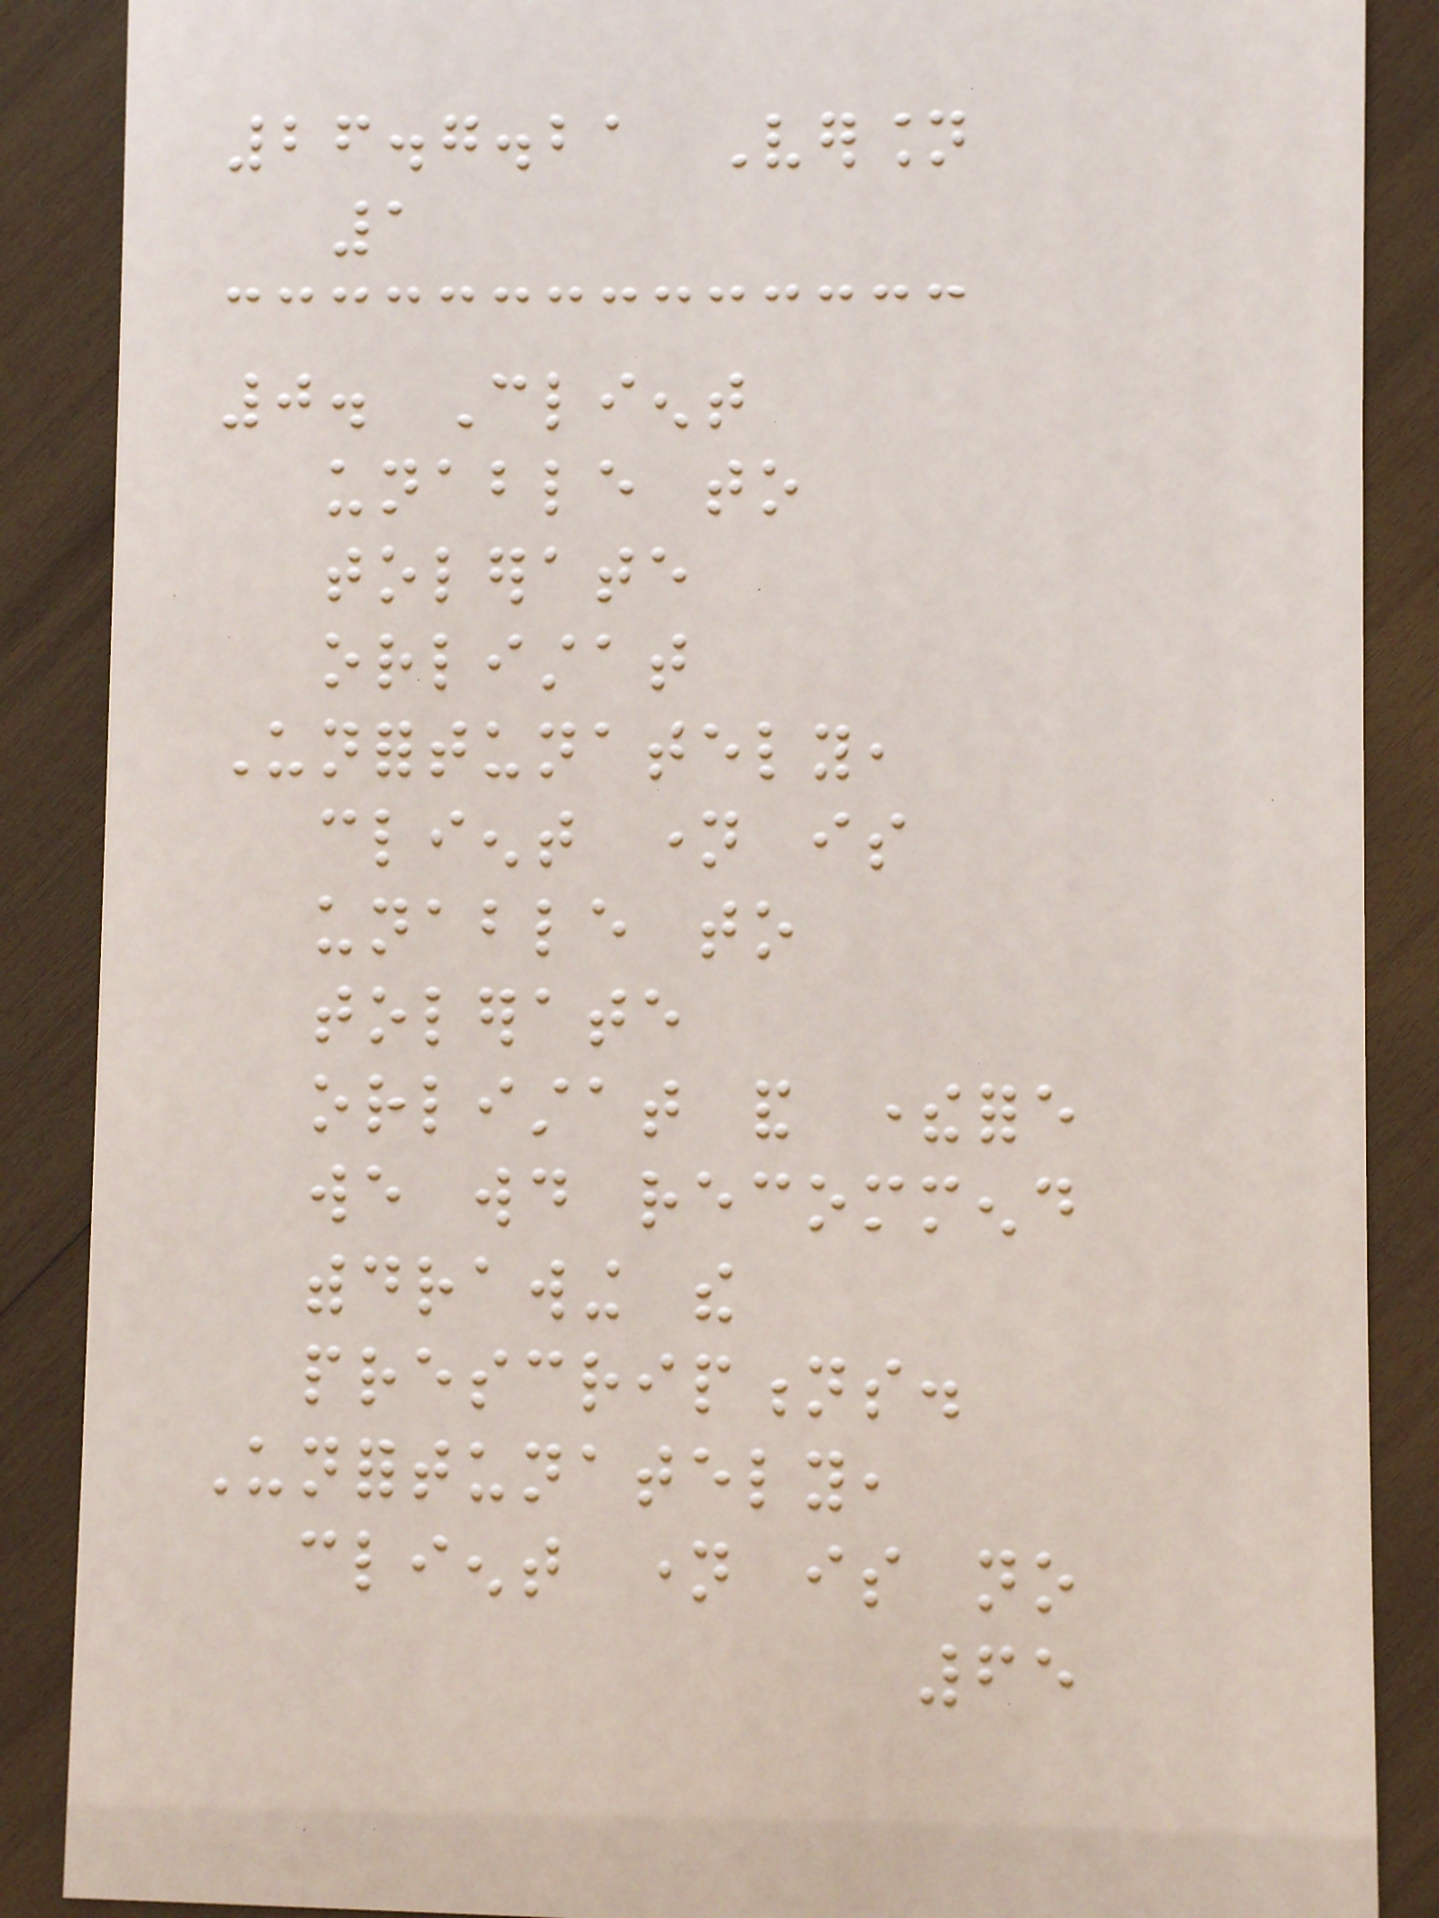26.7.21 Version
1
0. Client
unable to
tolerate
orlistat
Unfortunately,
client name is
unable to
tolerate
orlistat and therefore
we would recommend
withdrawing the
prescriptions.
Unfortunately,
client name is no
65
